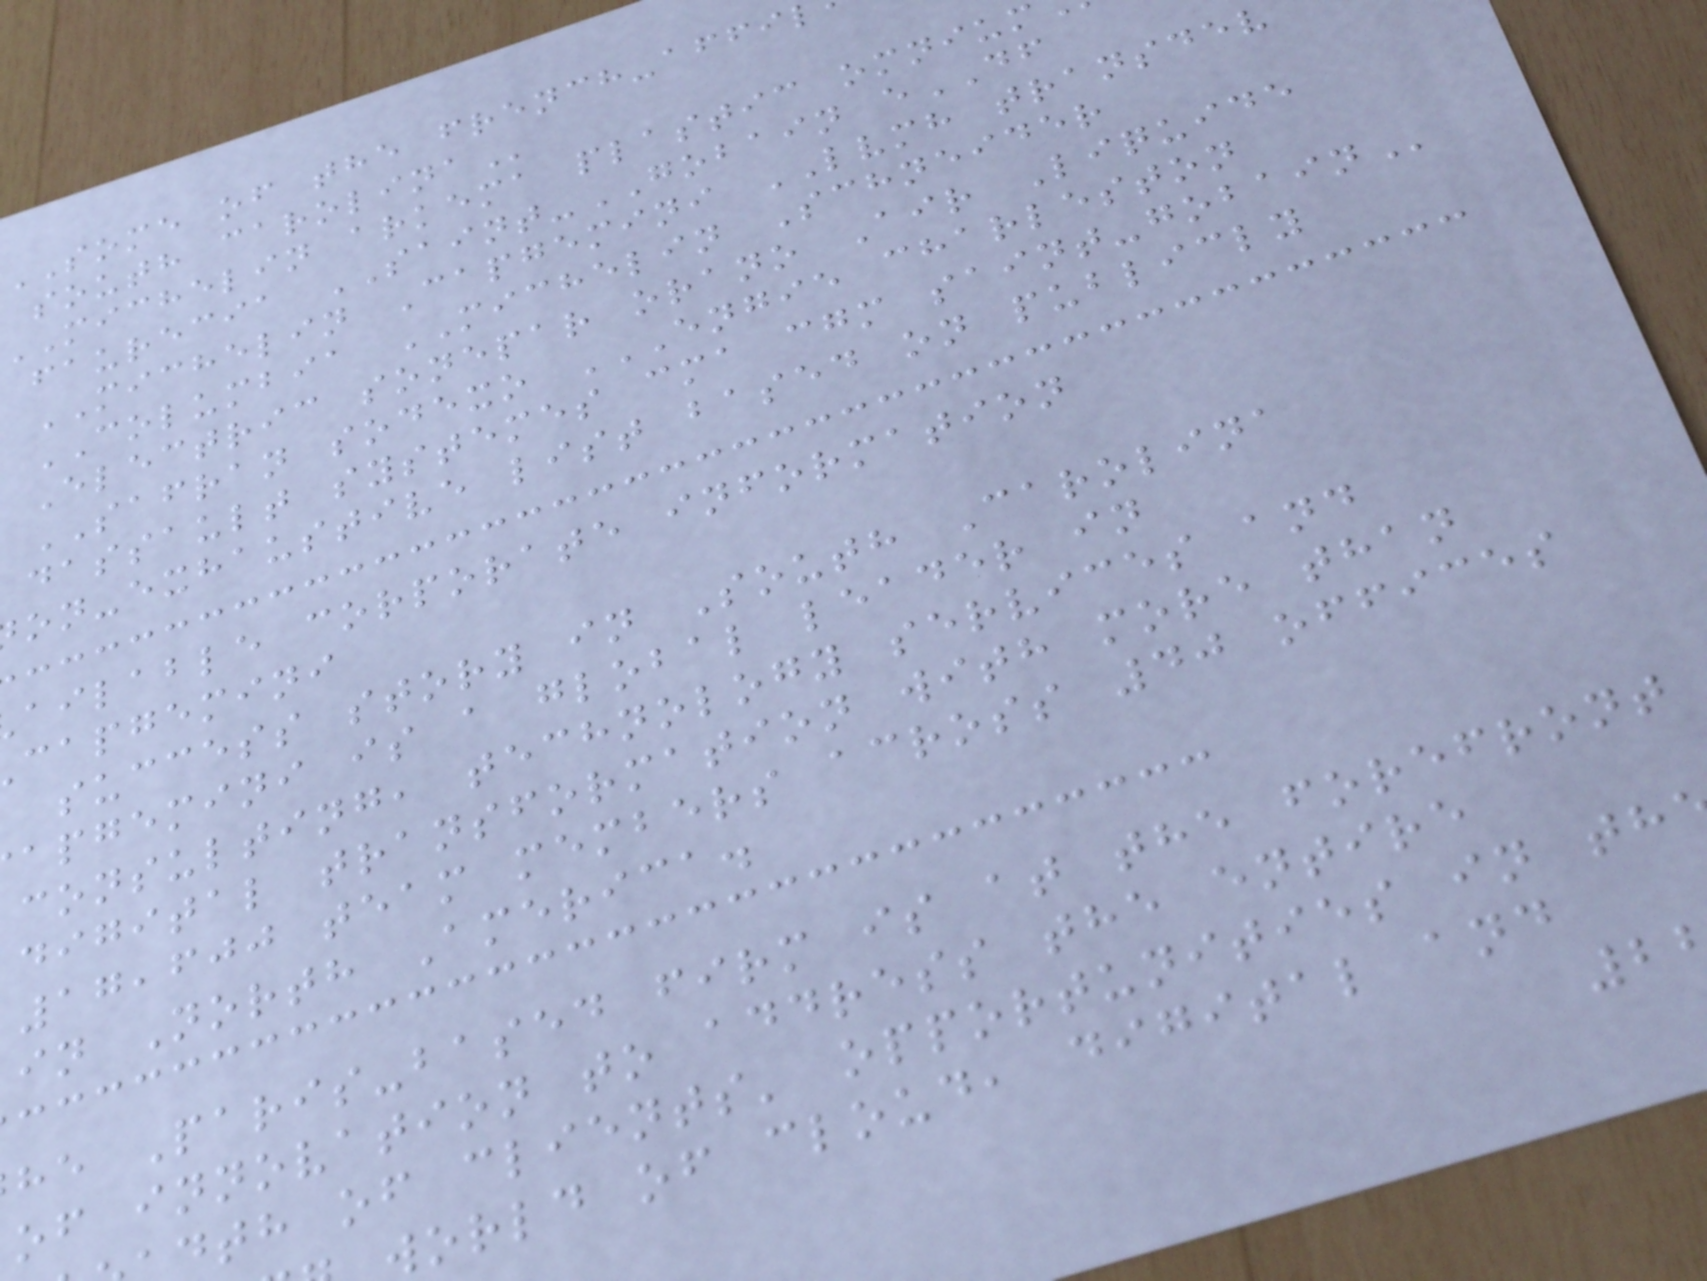SOME of the
south
MICHELIN arkema plastic
faurecia SAINT-GOBAIN eDF
MICHELIN Capgemini LVMH transdev
COLUMBIA MICHELIN Schneider
Electric sonepar orano Air Liquide
SAFRAN sodexo ENGIE CHARLESTON
dassault systemes cma cgm
on-exhaustive list based on publicly
ailable corporate information
capgemini
success story in South Carolina
apgemini is a global leader in
consulting, technology services and
digital transformation with more than
17,600 team members across 40 offices
in North America.
he Paris-based firm is at the forefront
of innovation to address the entire
dth of clients' opportunities in th
world of cloud, digital and
